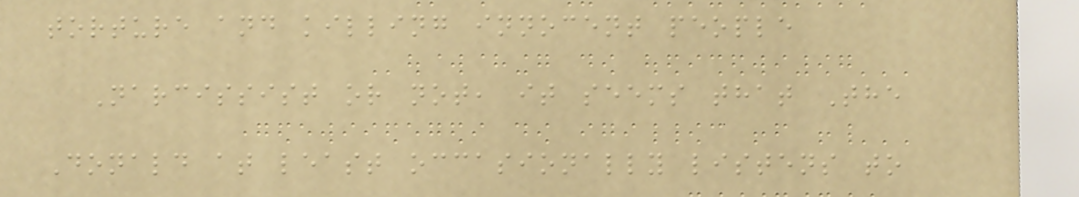torture and killing innocent people
Narcissist or not, it seems that The
Donald at least occasionally listens to
